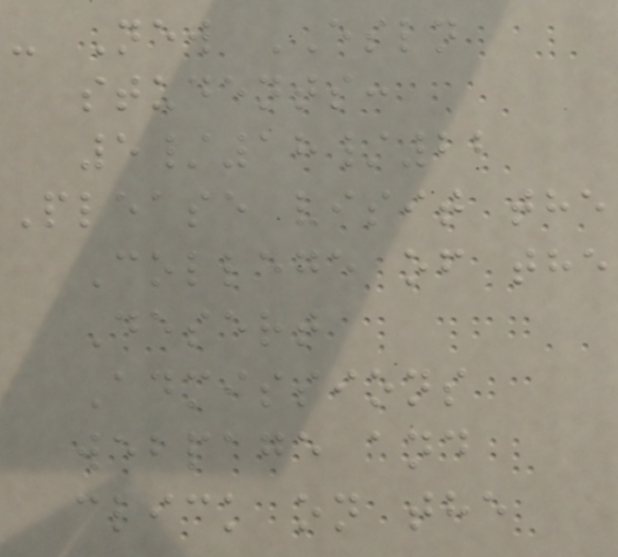- New ESLN
students:
5/18/22
Please visit the
College of the
Desert
Admissions
webpage and
click on the
